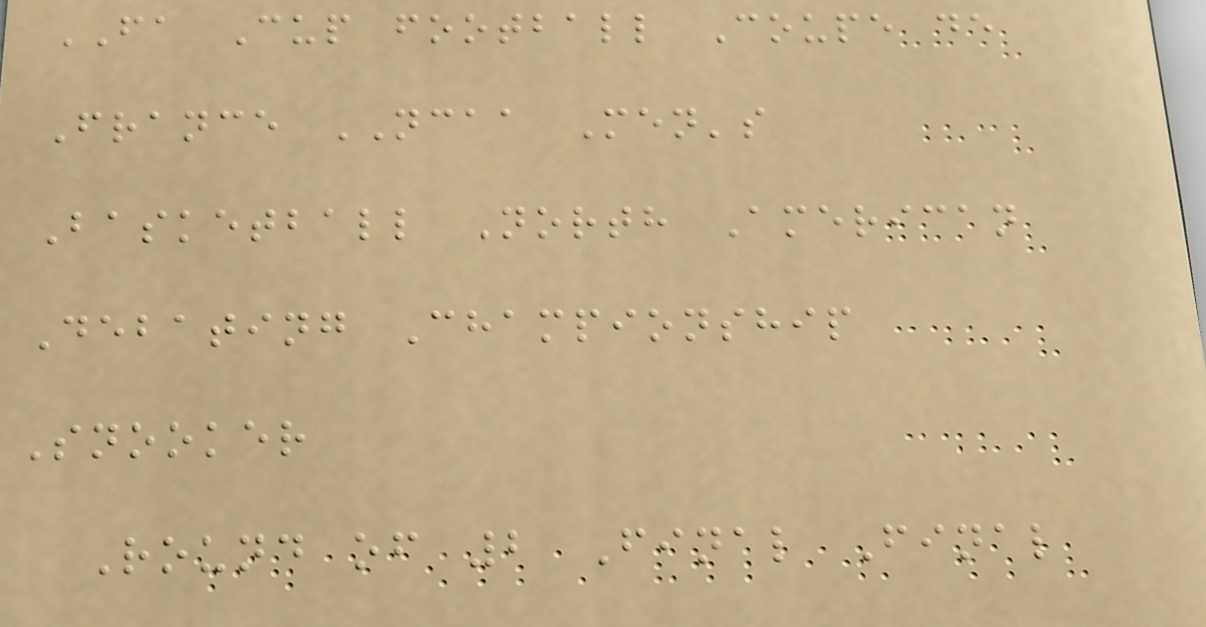FA Cup football Coupe de
France NCAA Men's
Basketball North American
Debating Championship
Snooker
Round of 2 Final Final
